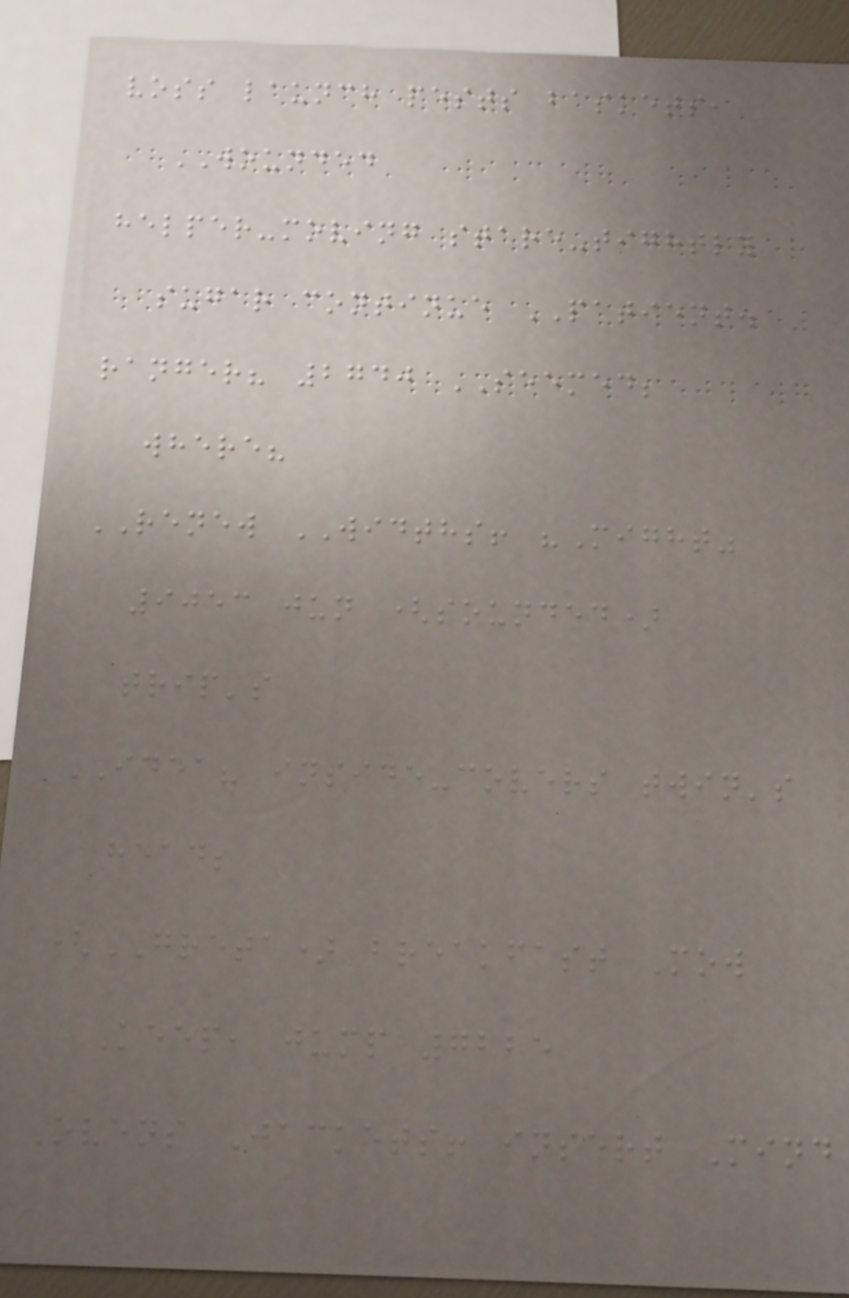voss launch pests baskets,
WOUNDED
helper-moving stare-tightly
sugar continue PATIENT.
ranger? 2740 SEEMED;
where?
RENEW WIDTHS! "Might"
9053 jun (sounded)
trip's
IDEA? inside-covers twin's
head;
(GRETA) breakfast Mow
Keep, jump 7225
Ovens Jackets! insert Mind
